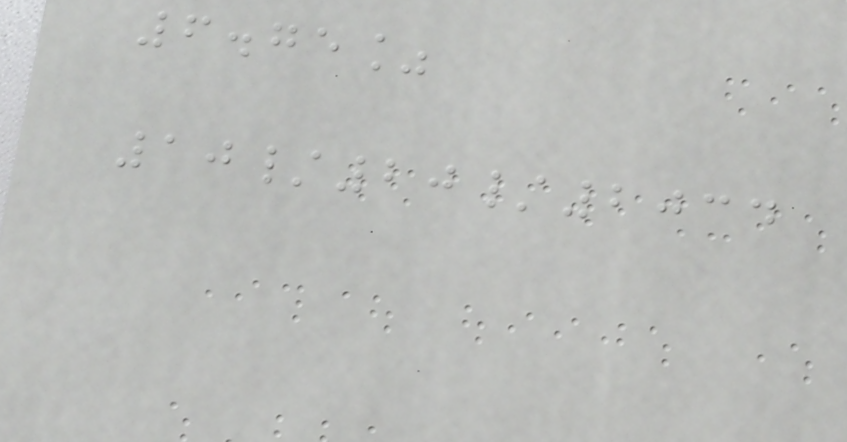6.75%
10/20/2034
